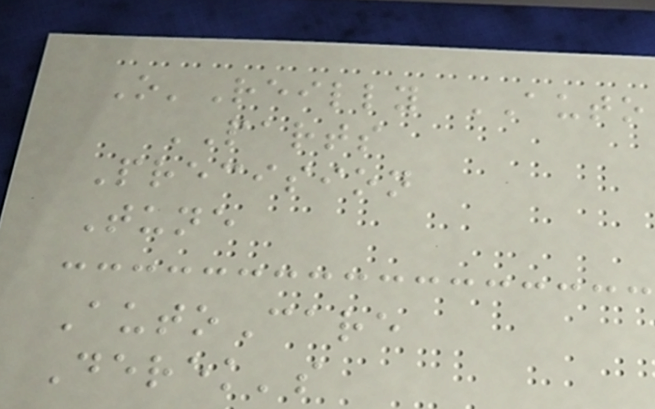O'Reilly AUTO
PARTS
Precision
Tune
AutoCare
Derek's
